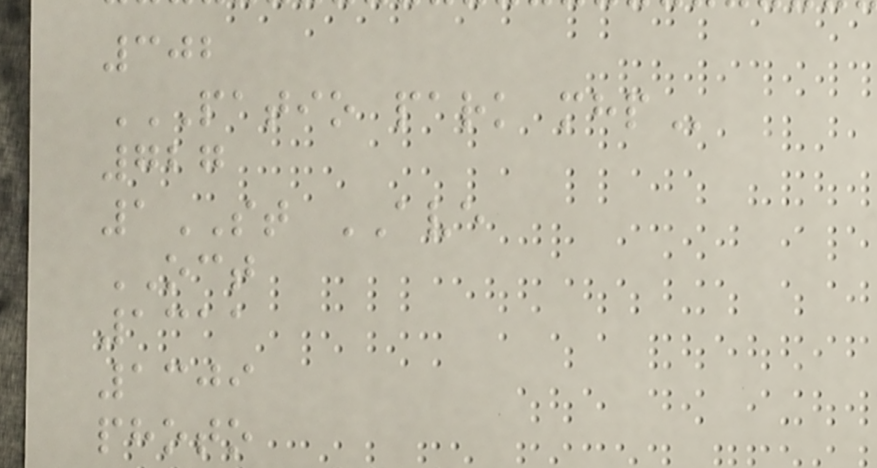302
PATIO PARK MHP
727
1ST AVE
OCT
1311
1309
photo
